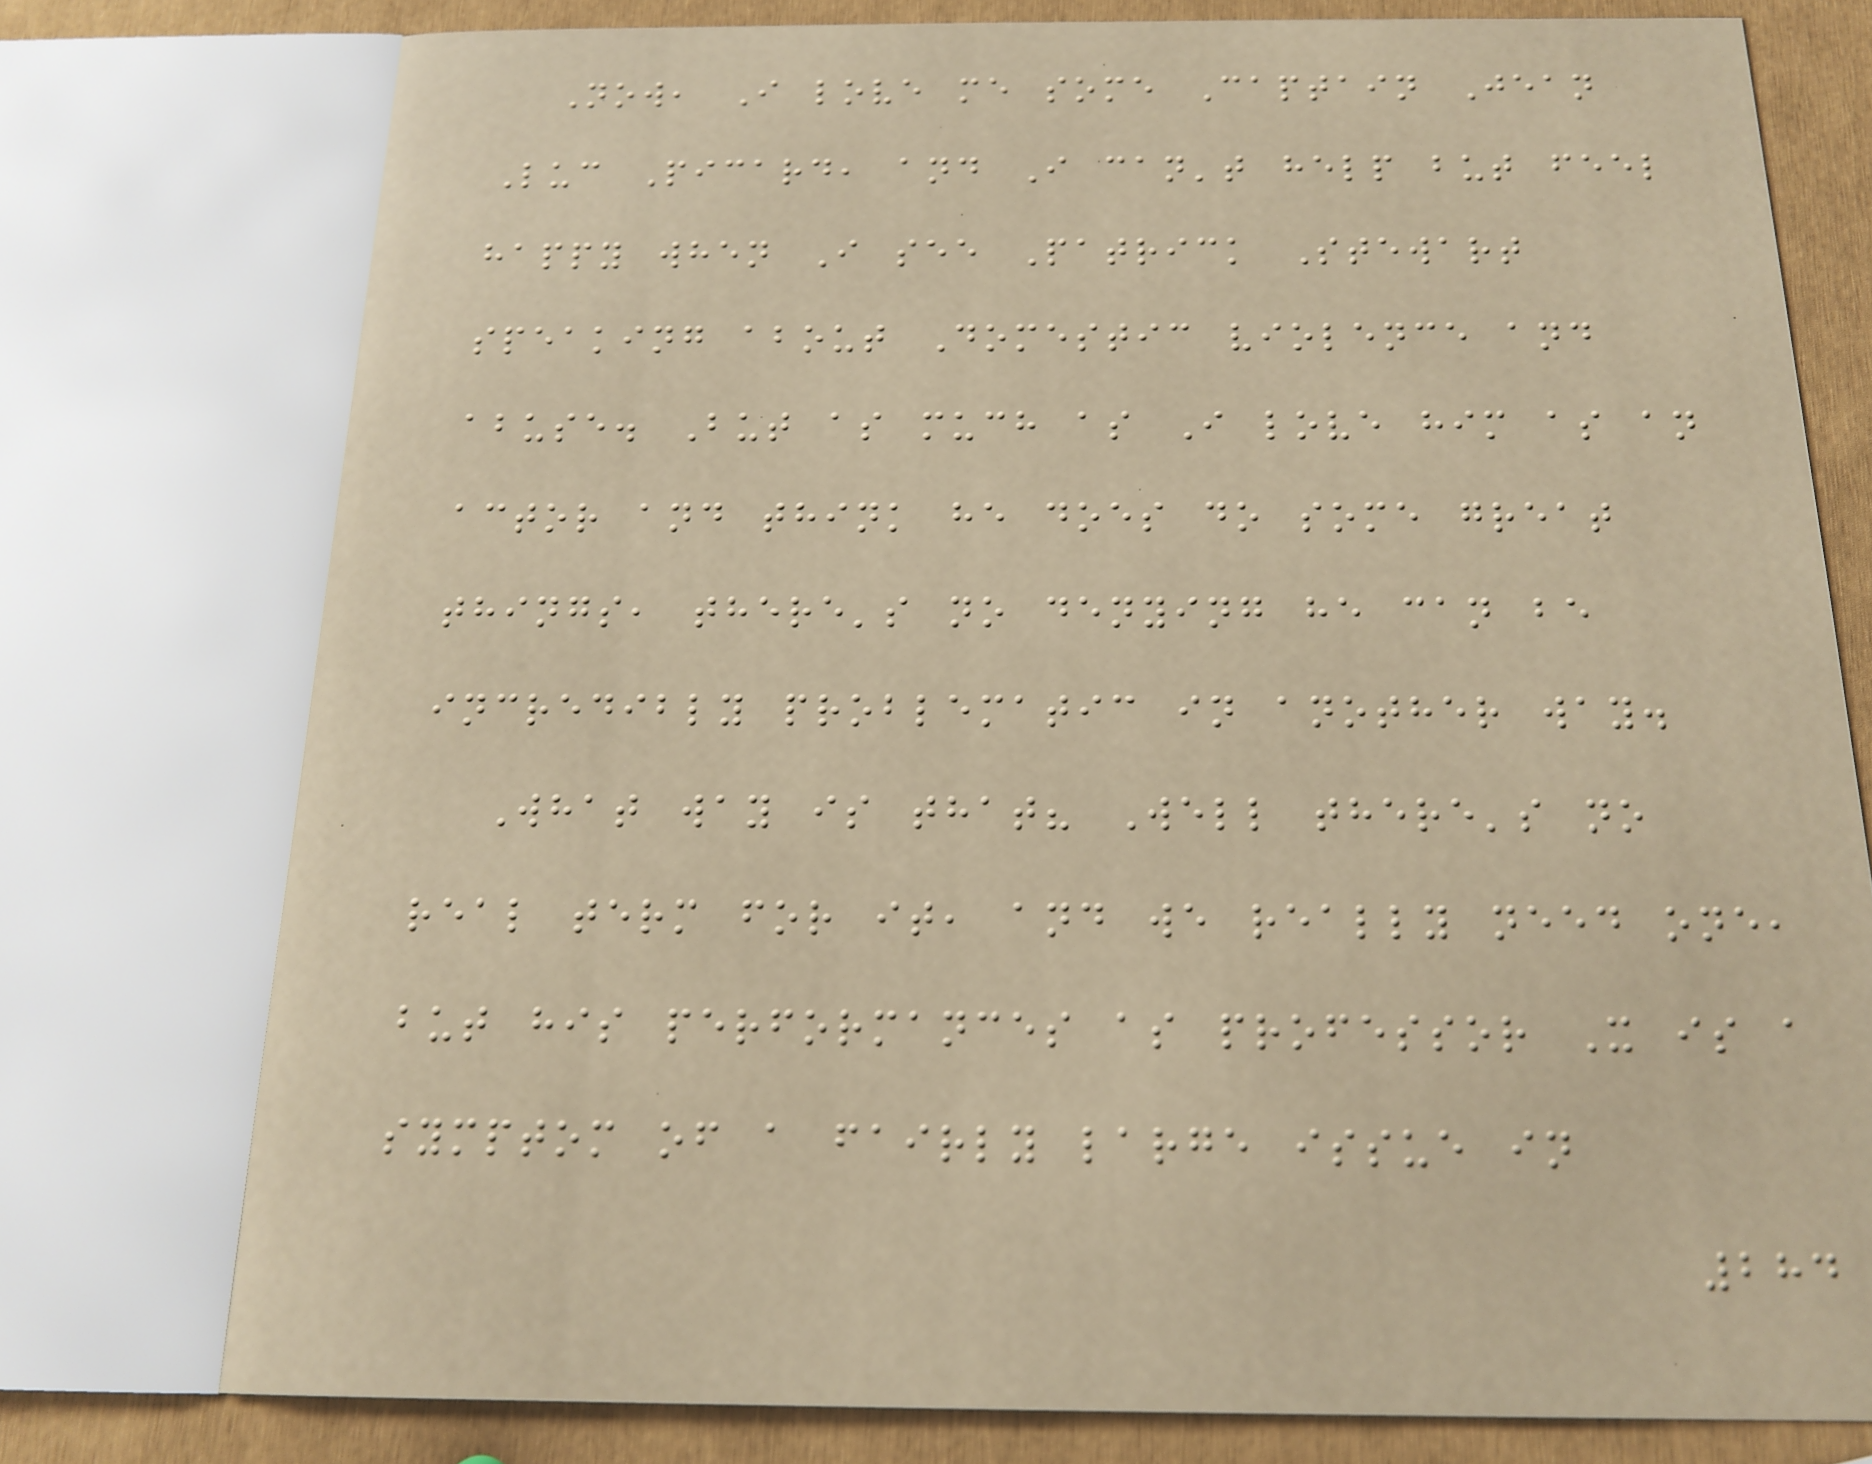Now, I love me some Captain Jean
Luc Picard, and I can't help but feel
happy when I see Patrick Stewart
speaking about Domestic violence and
abuse. But as much as I love him as an
actor and think he does do some great
things, there's no denying he can be
incredibly problematic in another way.
What way is that? Well there's no
real term for it, and we really need one,
but his performances as professor X is a
symptom of a fairly large issue in
284
